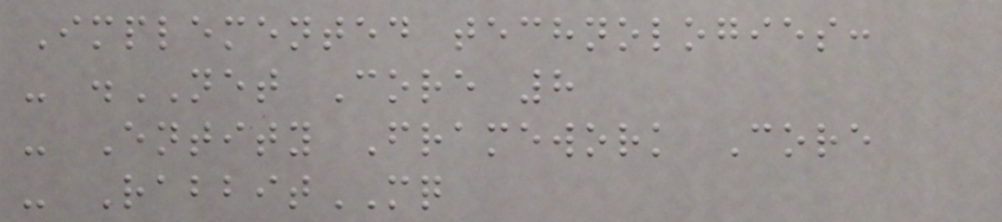Implemented technologies:
- .NET Core 8
- Entity Framework Core
- RabbitMQ
